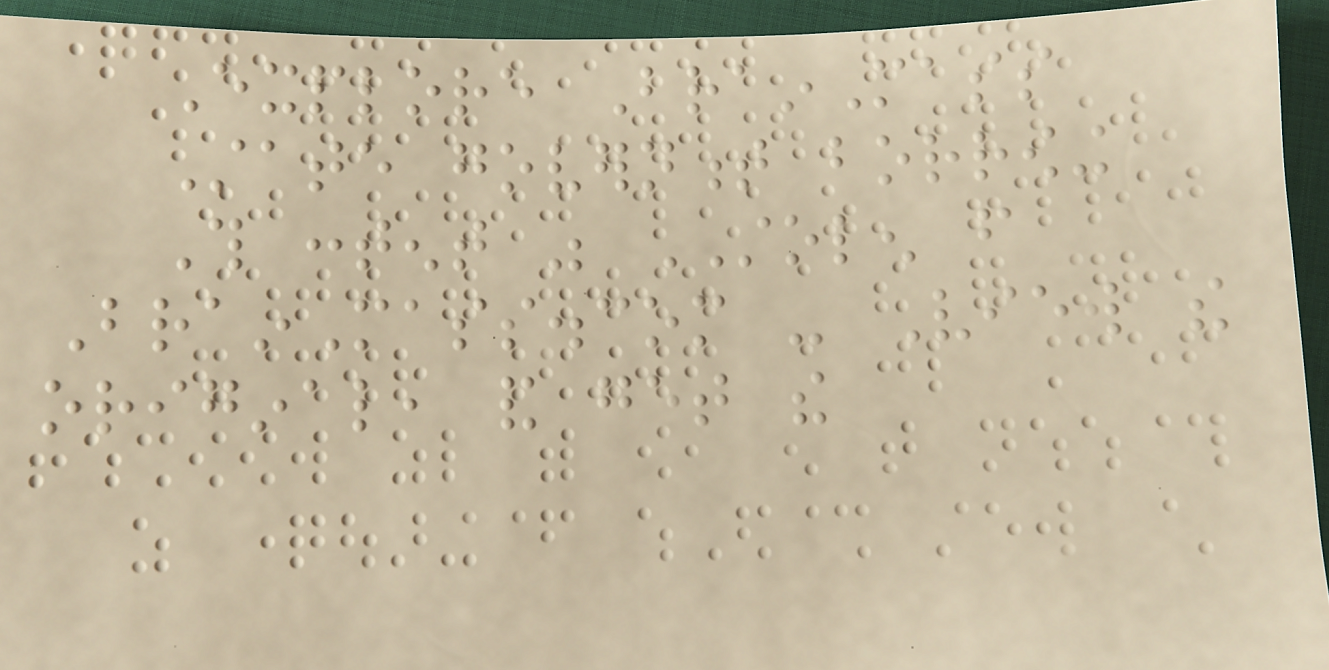Explore BrainMass
State government borrowing
This content was STOLEN from
BrainMass.com - View the
original, and get the
